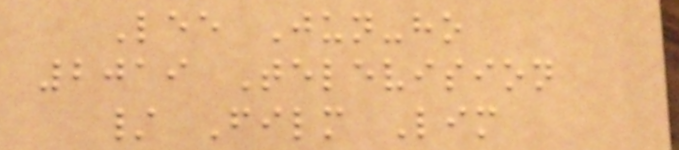Lee Jun-ho
2019 Television
/ Film Lim
